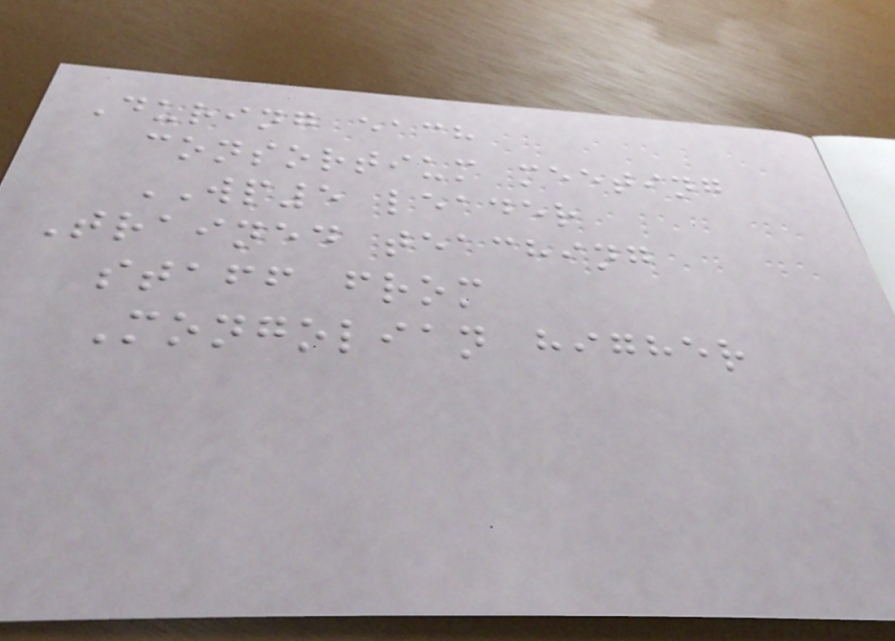During each
consortium meeting
WP5 leader
Trained teaching
staff from
Mongolian higher
